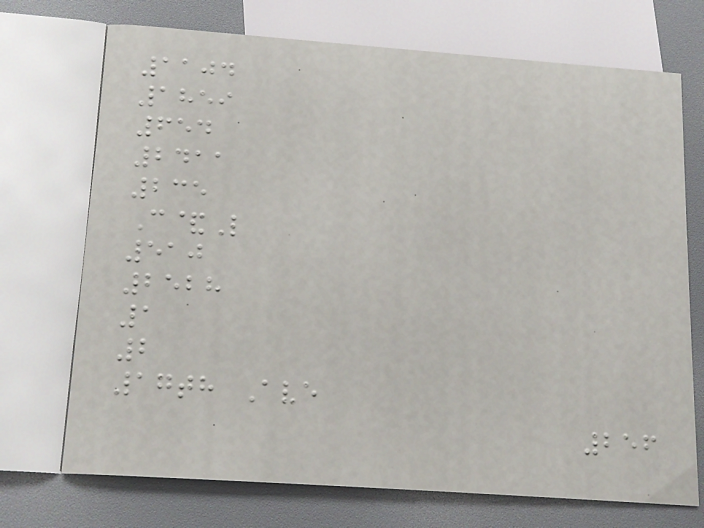1104
1859
654
2411
235
C&L
510
2528
1
2
17th Ave
256
